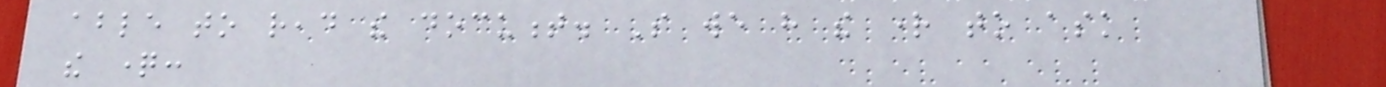able to read the document. So we have the right to ask
the question:
